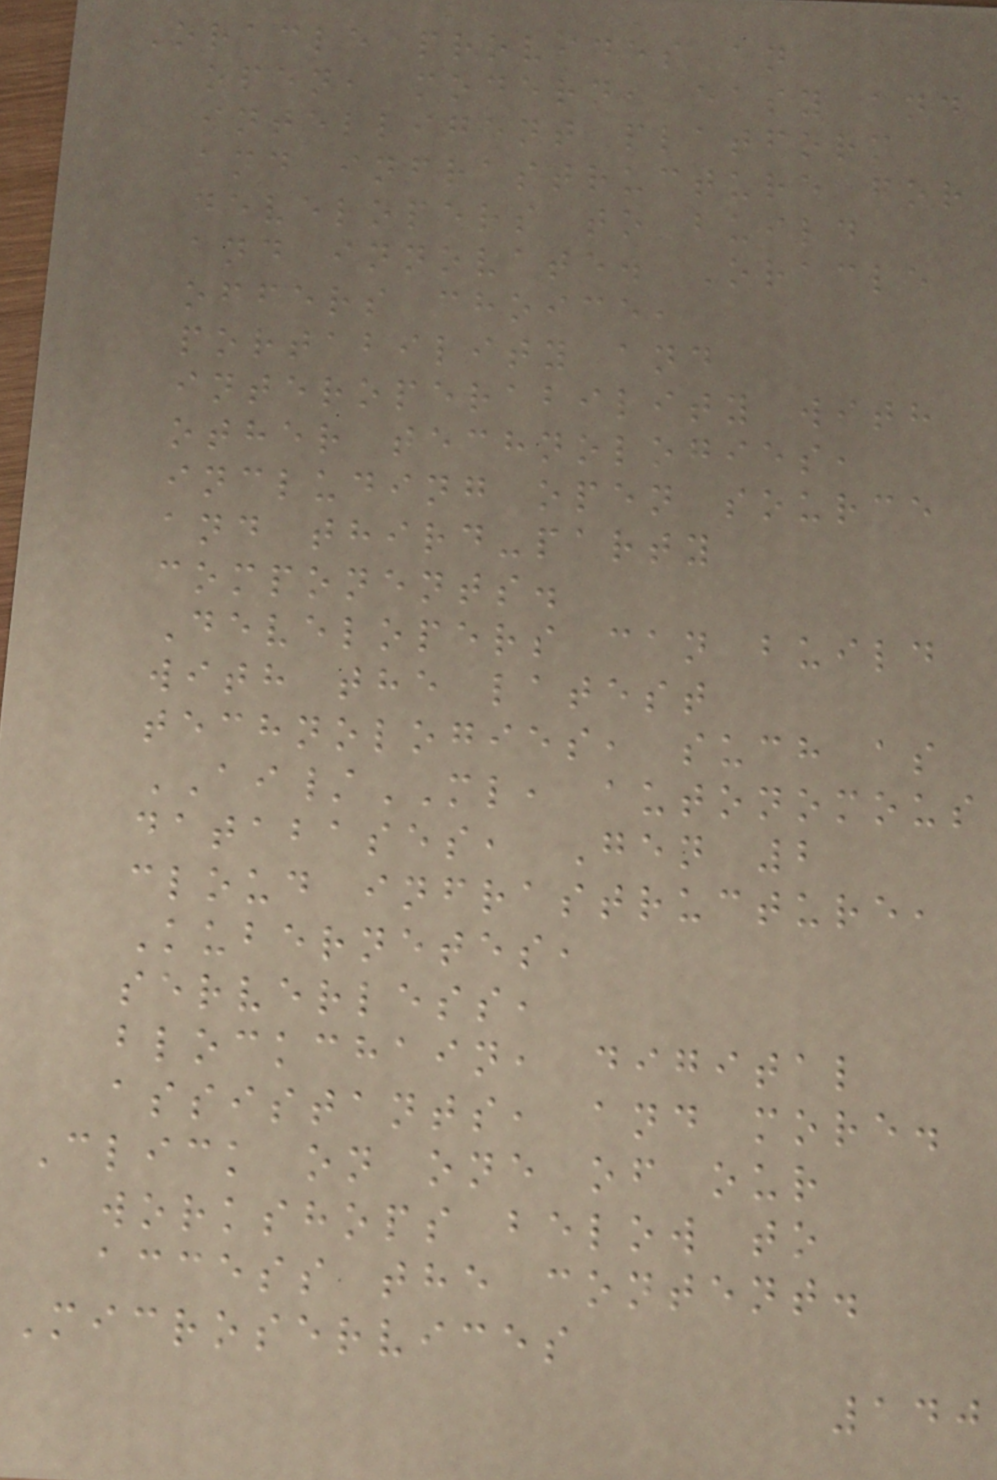Oracle provides an
open, modern, easy and
intelligent platform
and infrastructure for
developers to build
and innovate. Oracle
offers choice,
portability and
interoperability with
other technologies,
including open source
and third-party
components.
Developers can build
with the latest
technologies, such as
AI/ML, autonomous
databases, Gen 2
cloud infrastructure,
Kubernetes,
serverless,
blockchain, digital
assistants, and more.
Click on one of our
workshops below to
access the content.
Microservices
140
